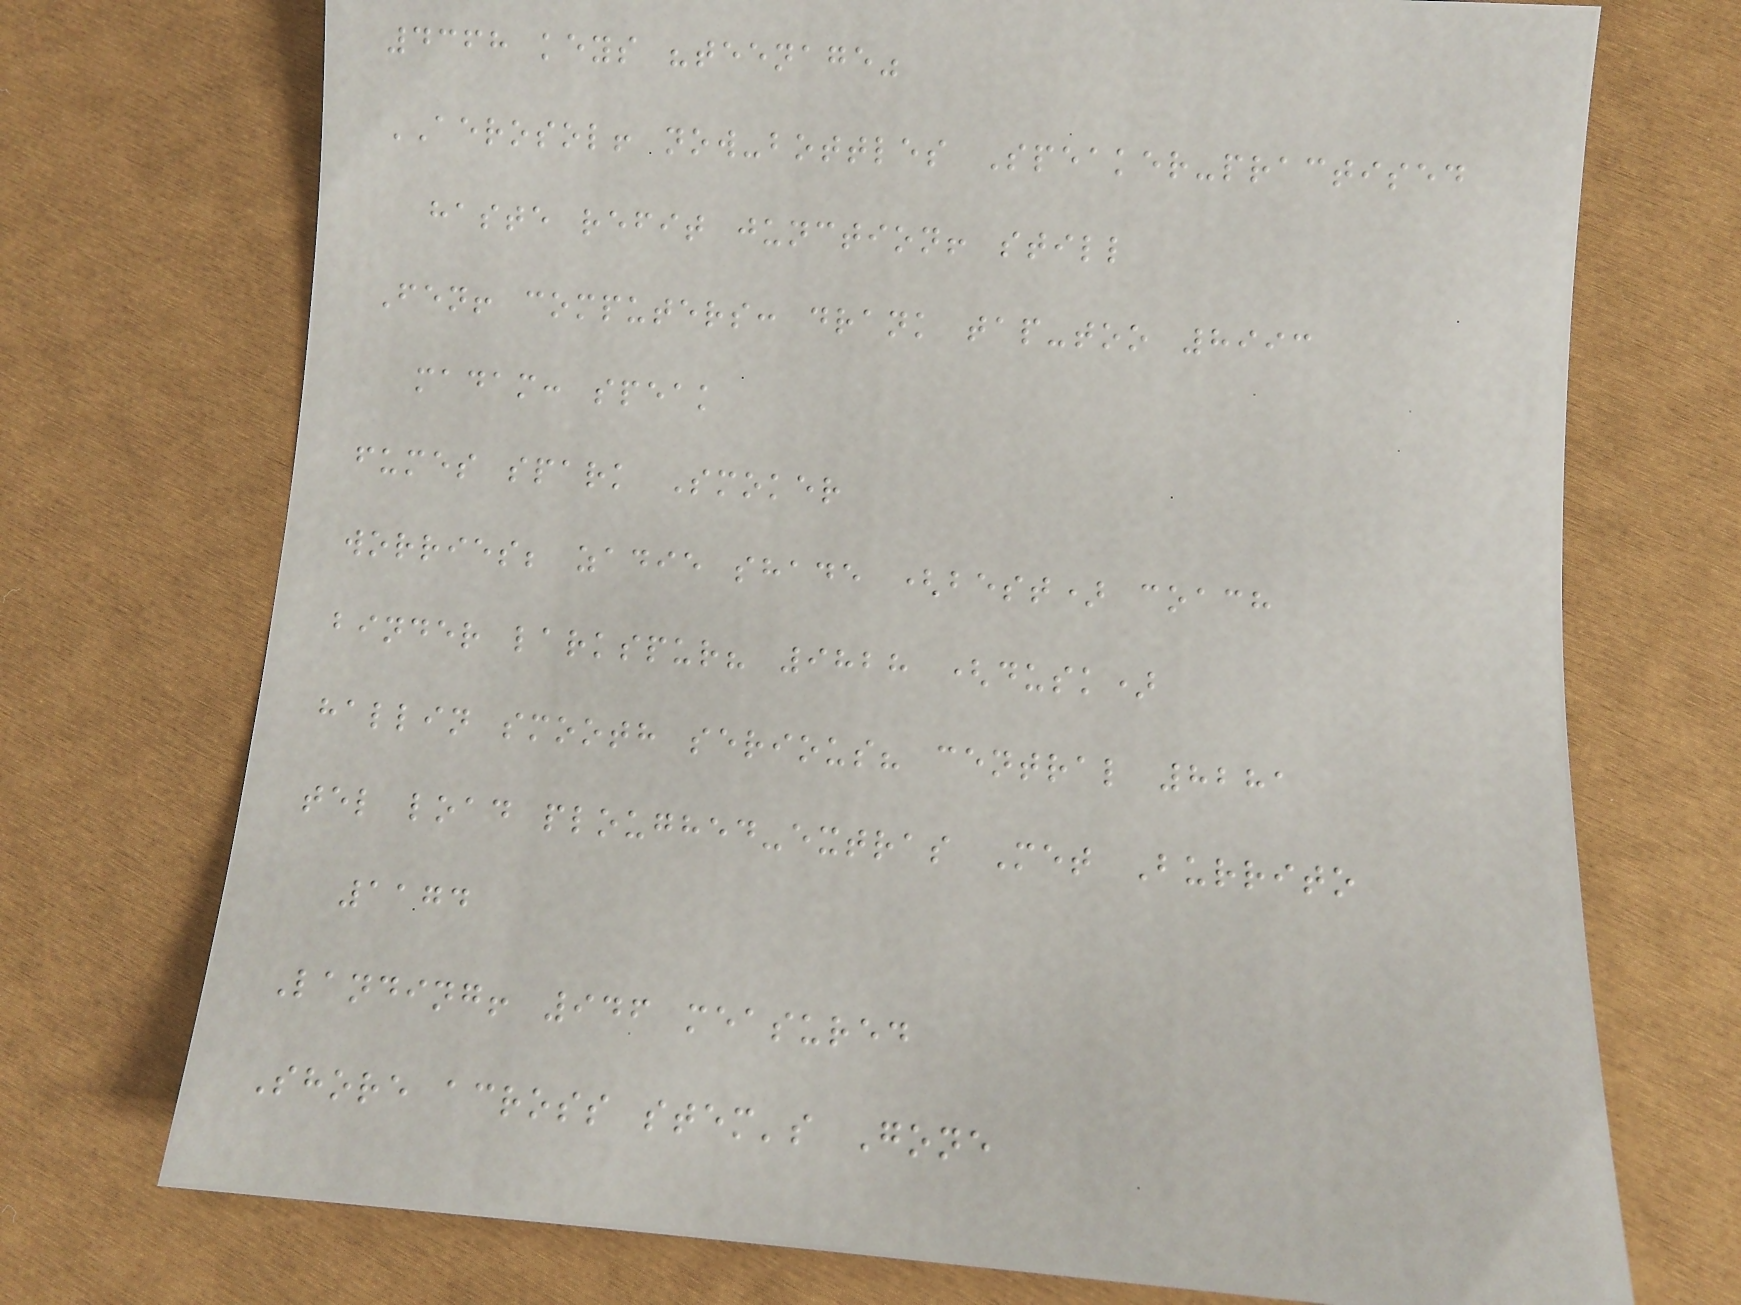4368 keys "teenage"
AEROSOL! now-bottles Speaker-practised
haste refit junction! still
Fen! computers: drank tap-too 8993
madam: speak
fumes spark Smoker
worries; zadie shade (best) coach
binder larkspur? 9828 (dusk)
hallin smooth serious? central 8281
tel load ploughed-extras Met Burrito
1174
Landing! 946 measured
Shore across stem's Gone
